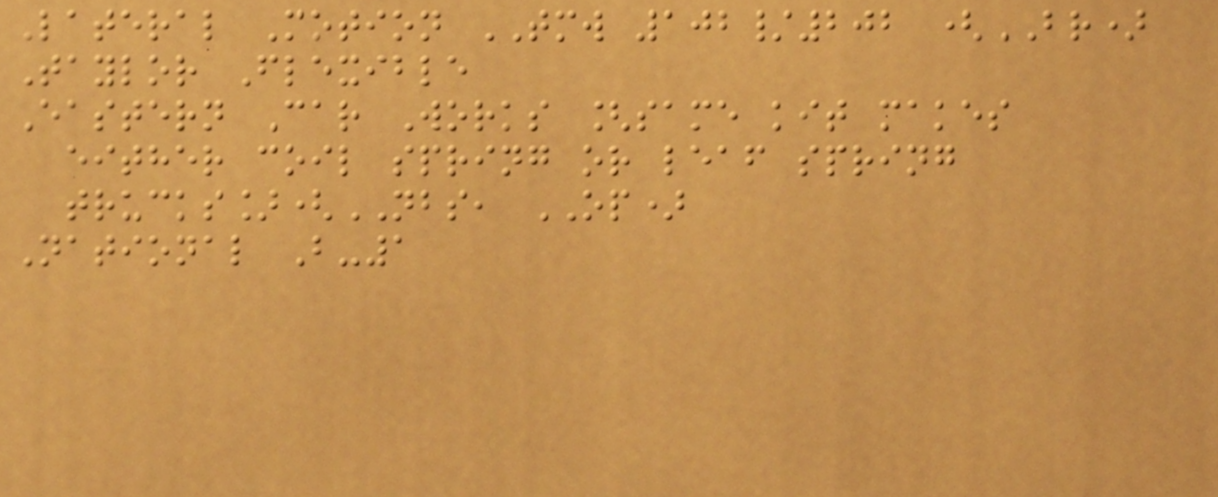Lateral Motion TMW 102/202 (BR)
Taylor Flexible
Eastern Car Works [same kit makes
either coil spring or leaf spring
trucks](NBS, OP)
National B-1
